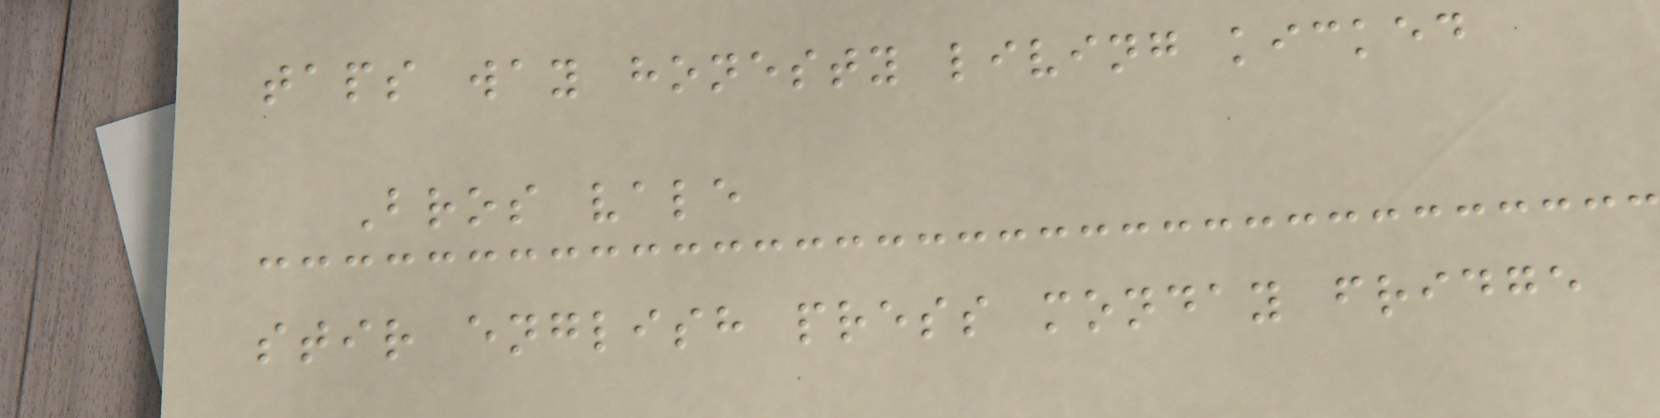taps way honesty living kicked
Bros vale
stir english press monday fridge
